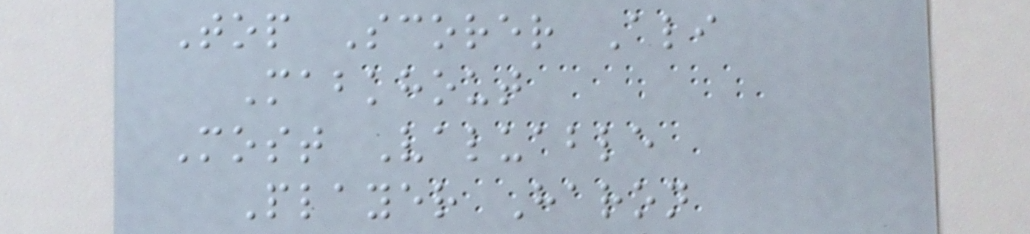Top Scorer Ali
Mabkhout
Most Valuable
Player Haron
